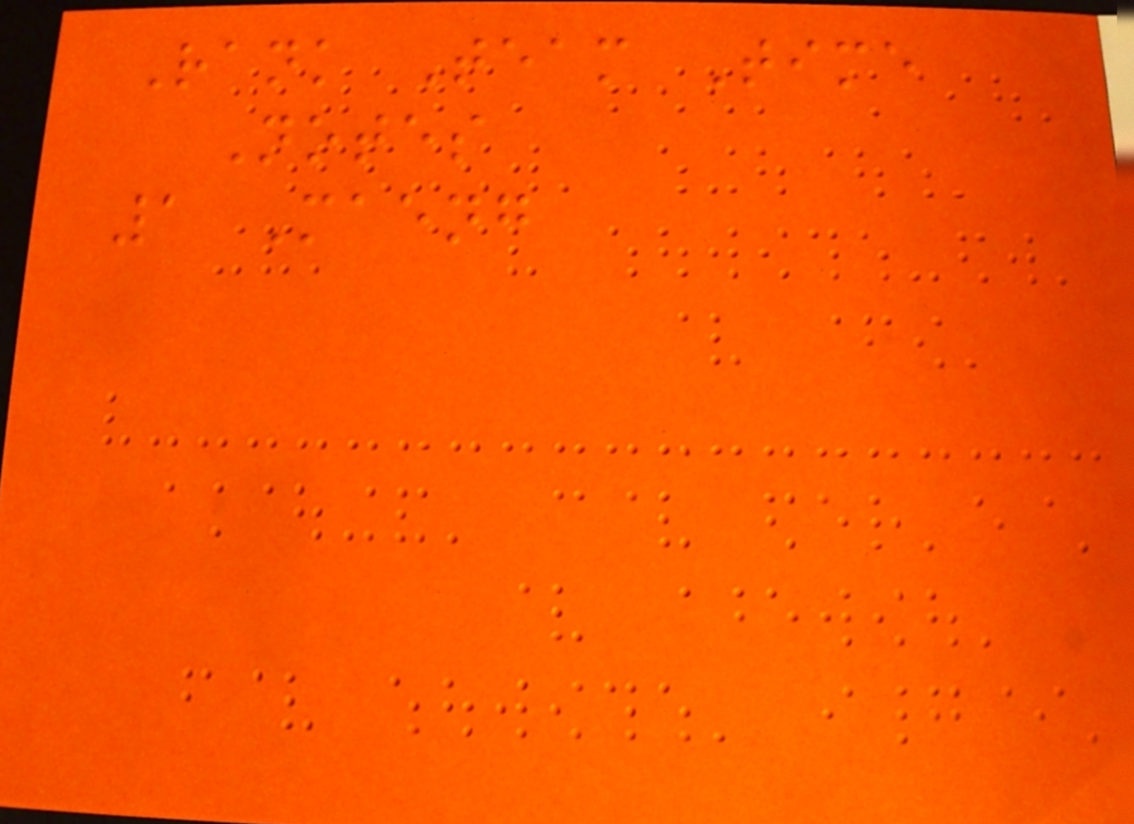Rank Team Time
Notes
1 Maeng
